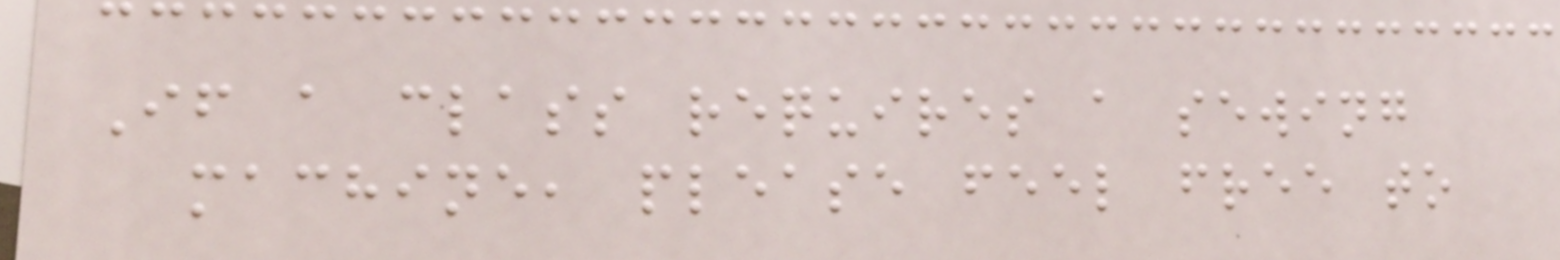If a class requires a sewing
machine, please feel free to
